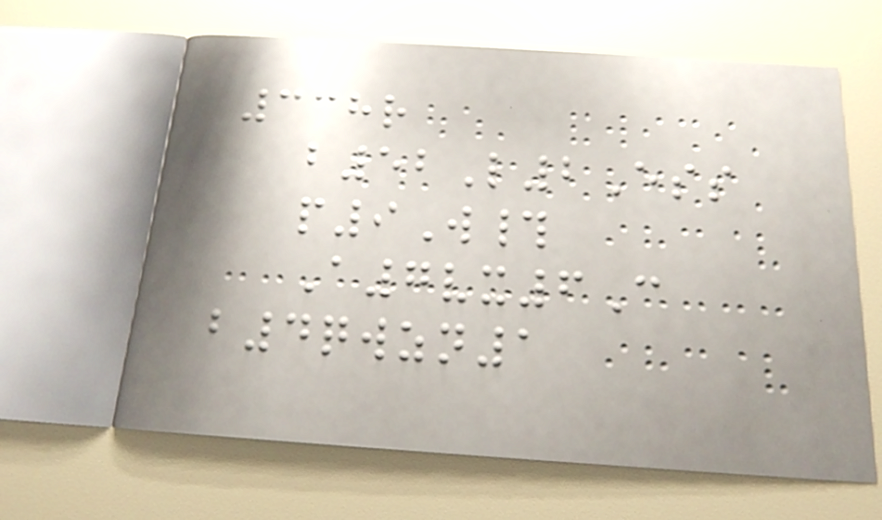338r
b52L2Ess
p9W#
A7vx6C
b4qwzn1
